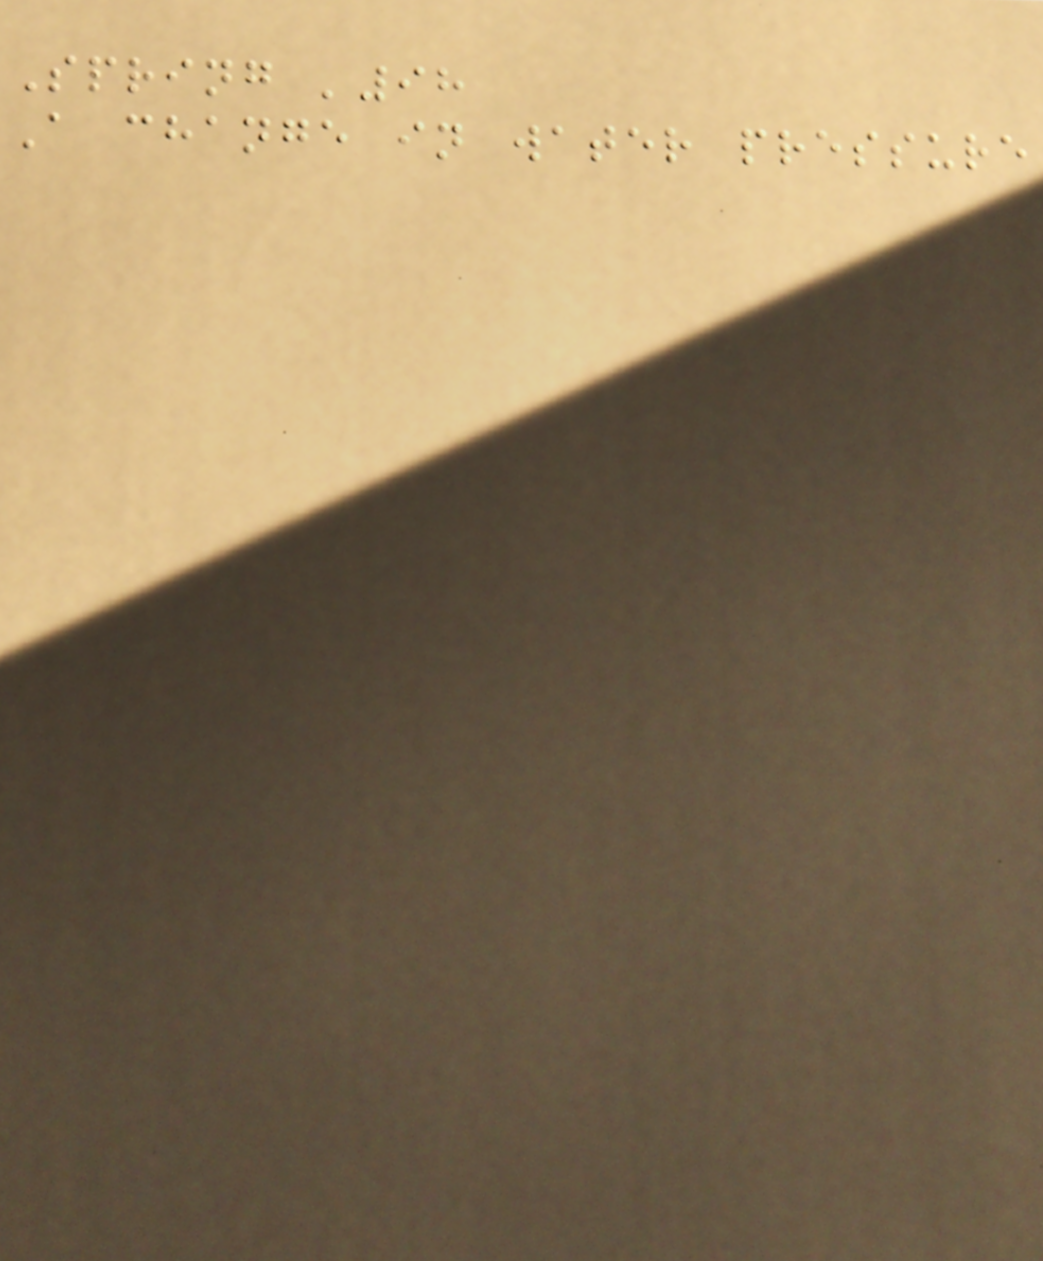Spring '98
A change in water pressure
